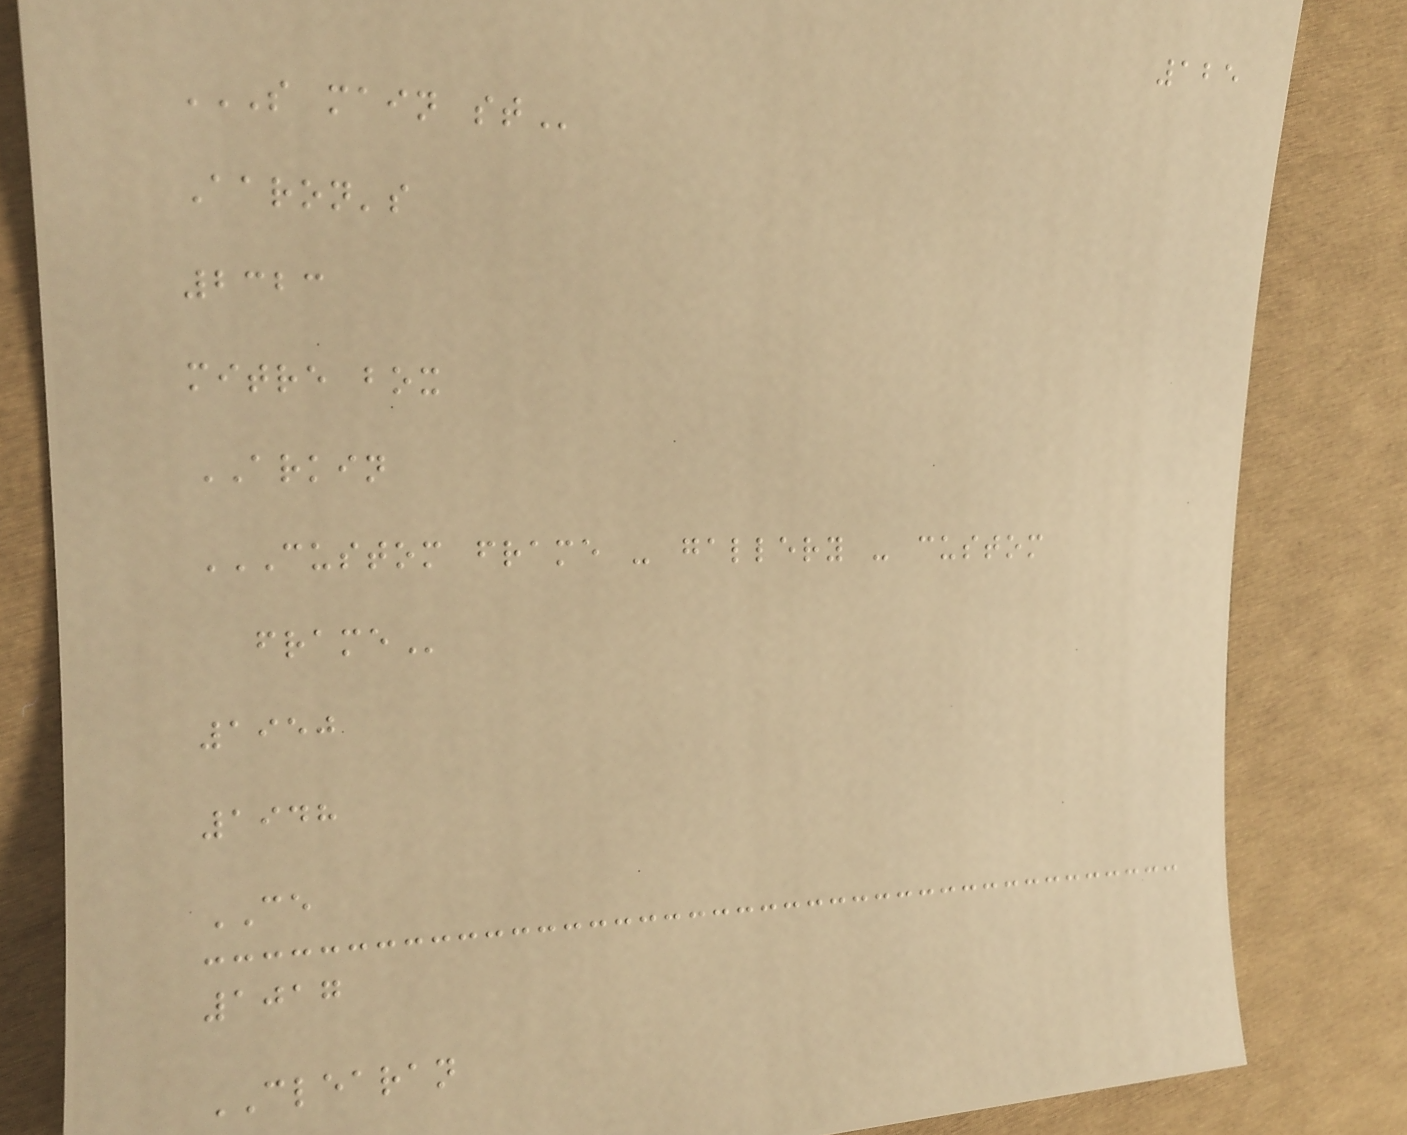125
S MAIN ST
Aaron's
2323
mitre box
ARKIN
CUSTOM FRAME - GALLERY - CUSTOM
FRAME
1950
1948
CE
1017
CLEARAN
